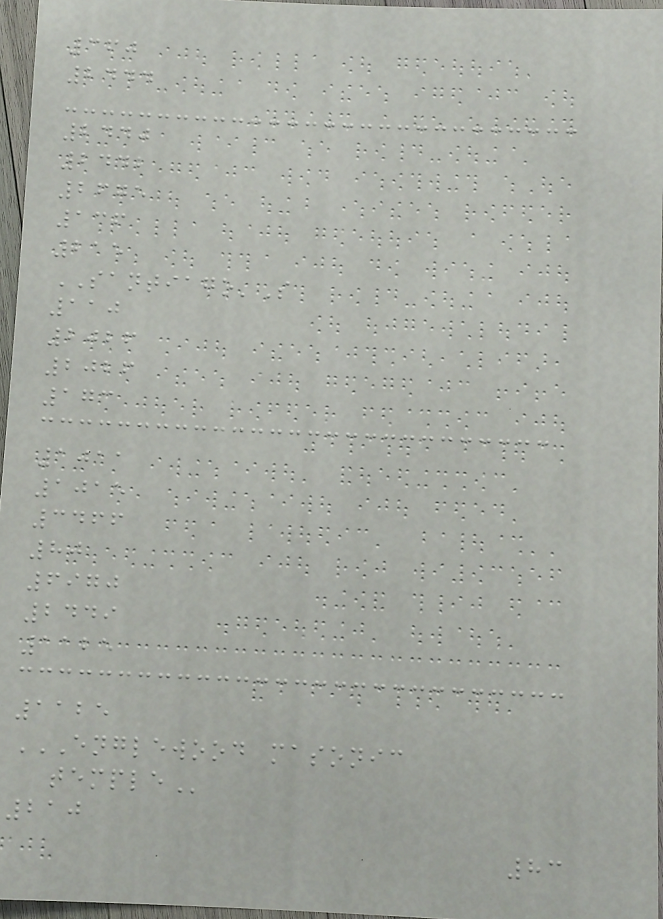360
2444
2440
2442
2675
136
215
SANTIAGO'S
110
2026
2026
173
1011
1015
3466
80
6970
2449
1125
1125
ENGLEWOOD MASONIC
TEMPLE
210
83
